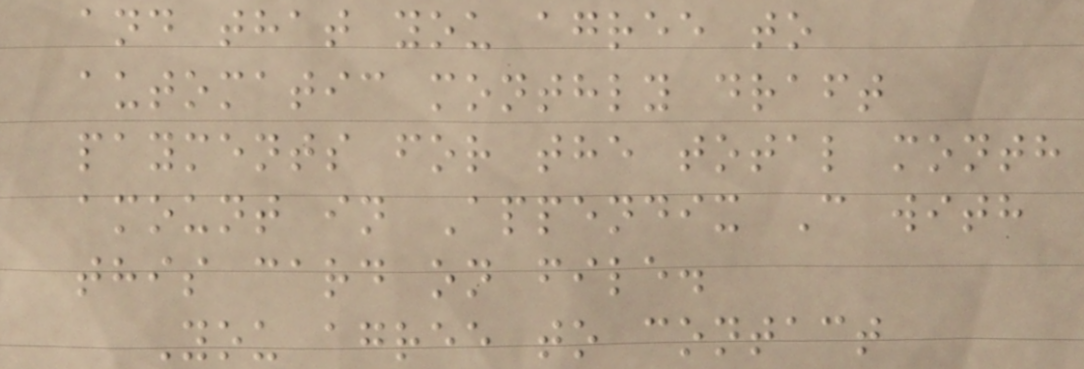and that you agree to
automatic monthly draft
payments for the total month
amount in Appendix C with
this card on file.
You agree to contact
